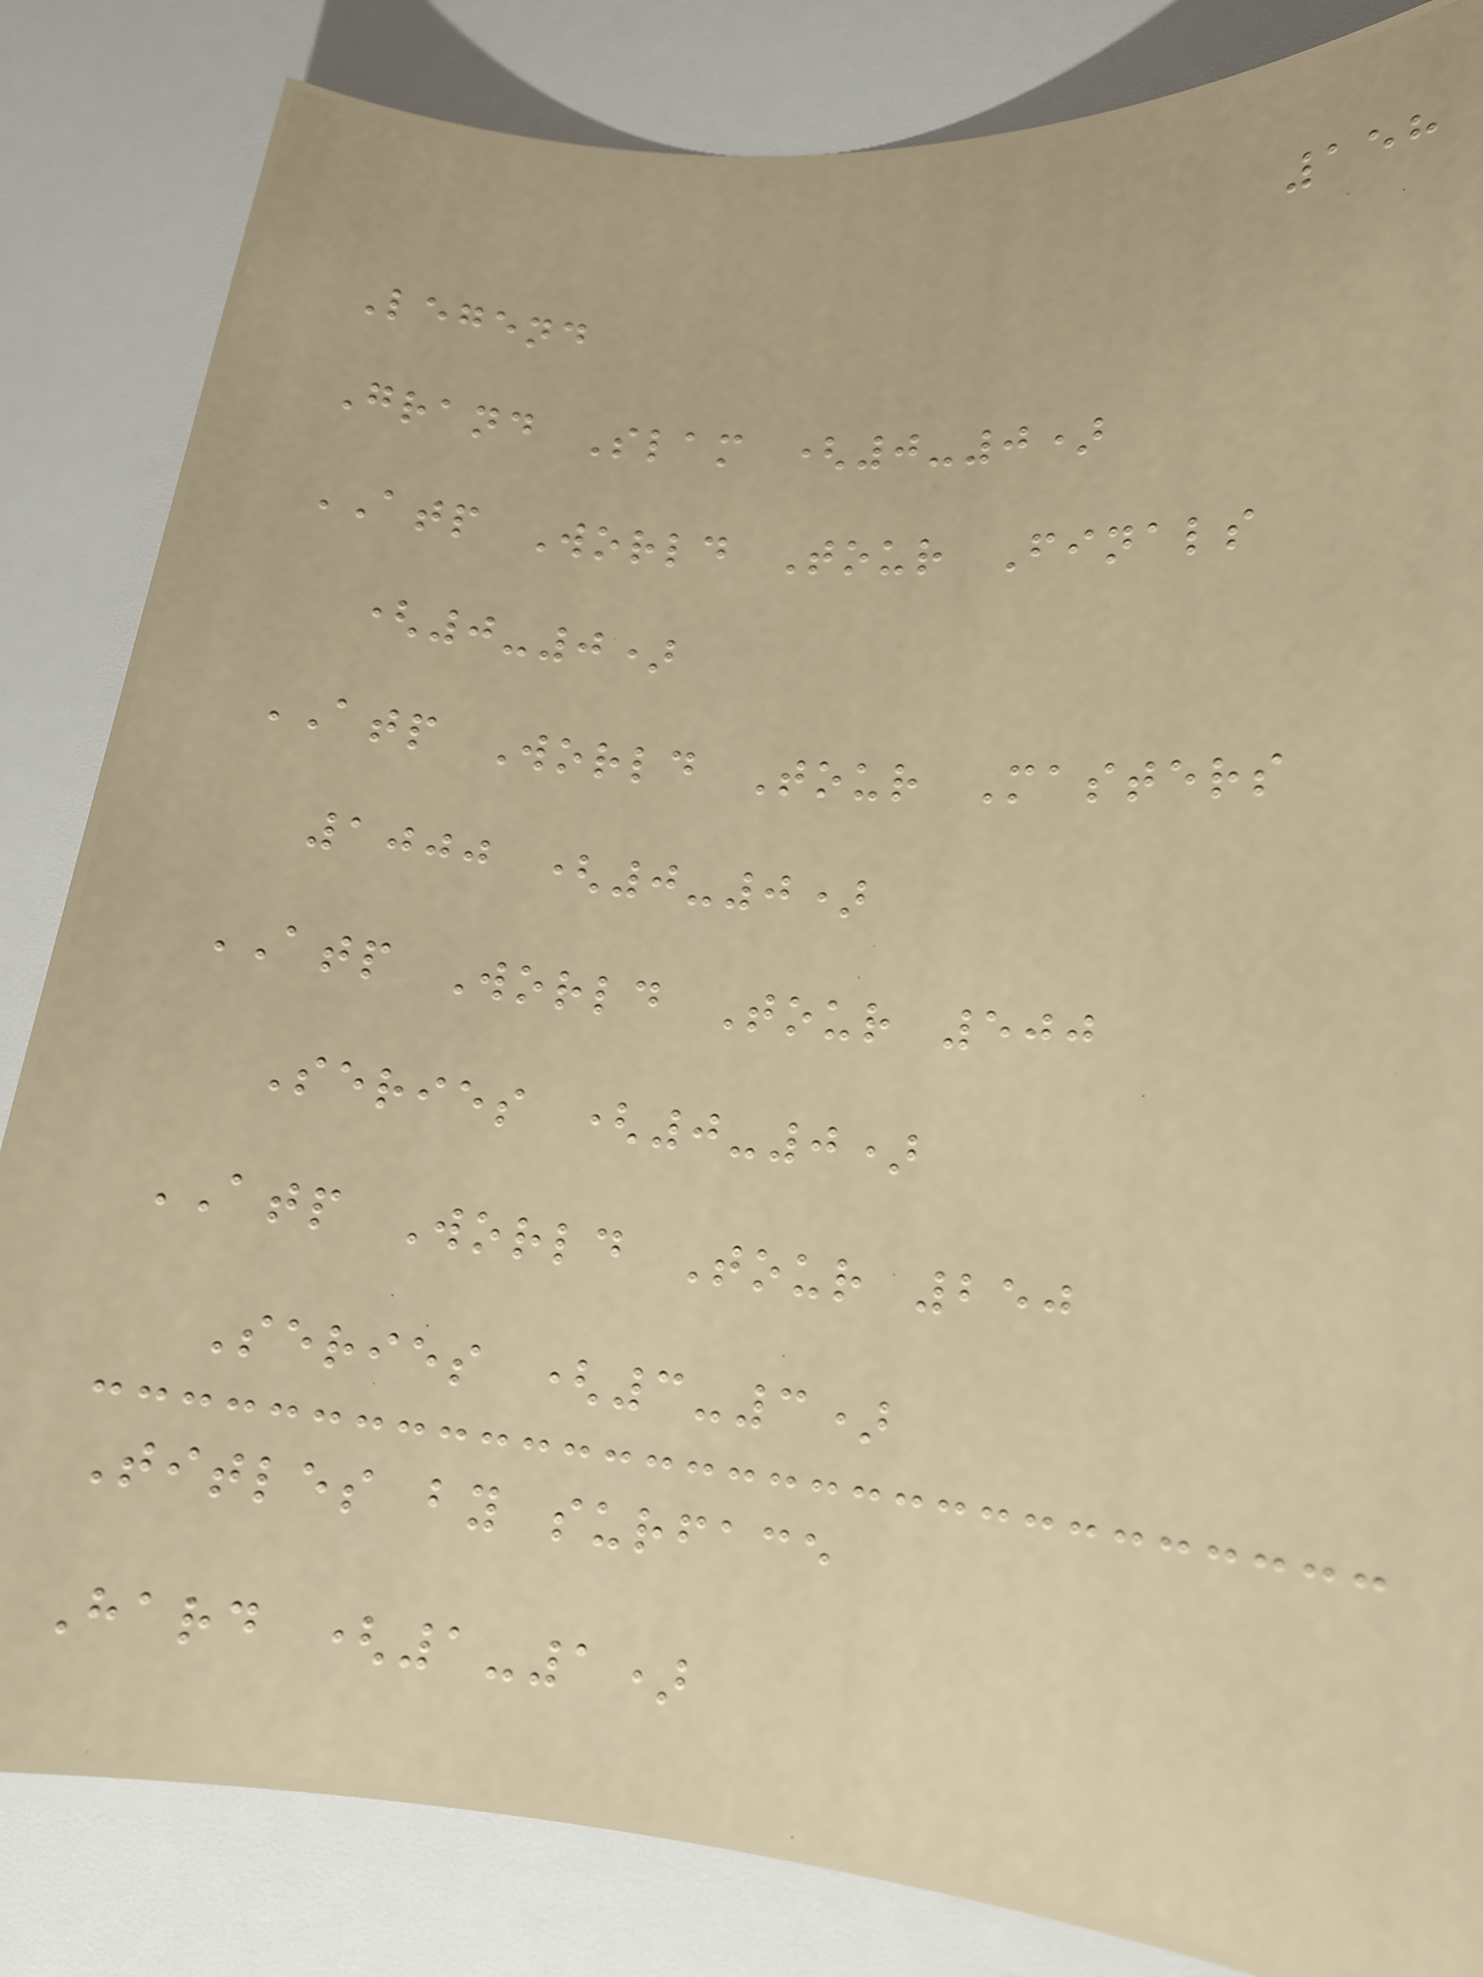158
Legend
Grand Slam (0-0)
ATP World Tour Finals
(0-0)
ATP World Tour Masters
1000 (0-0)
ATP World Tour 500
Series (0-0)
ATP World Tour 250
Series (3-3)
Titles by surface
Hard (1-1)
